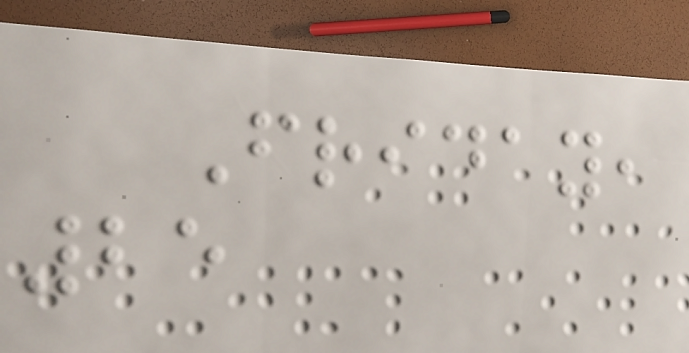Friday,
25
